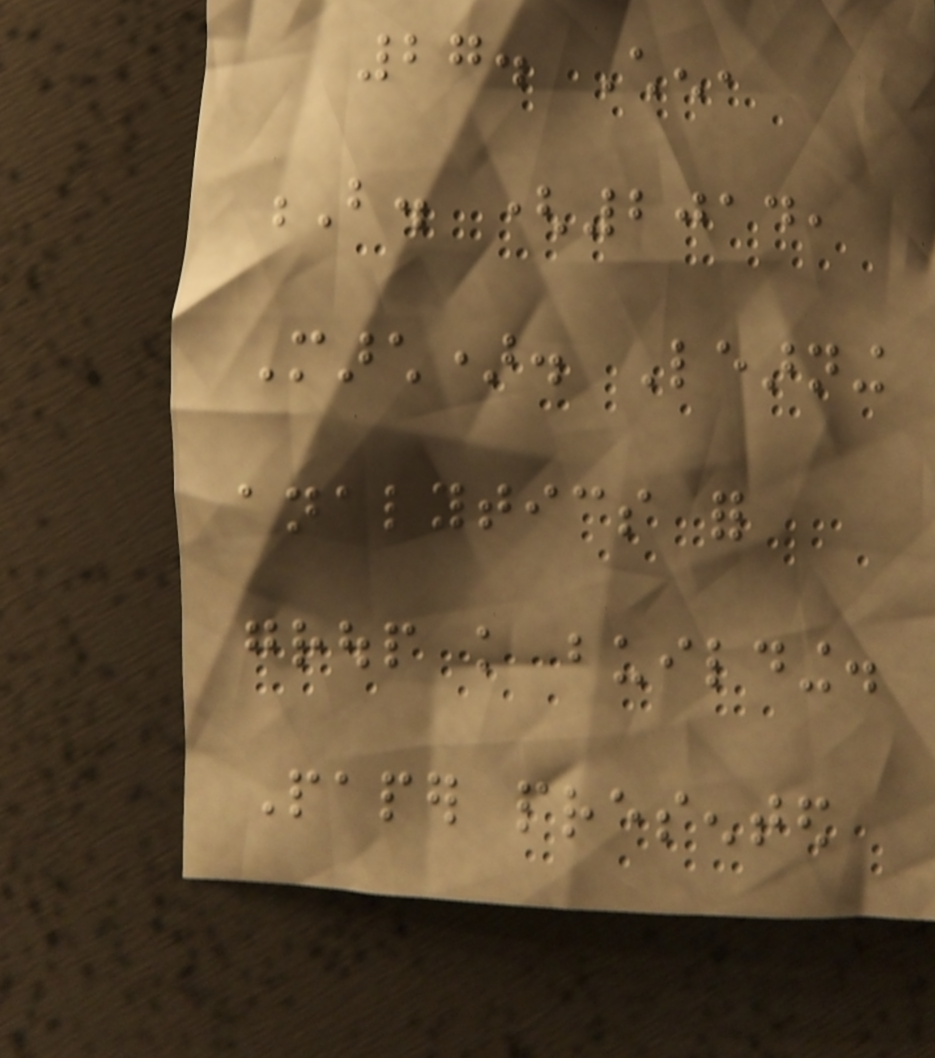27. Chen,
B. (2014,
March). Learning
analytics for
group knowledge building.
Paper presented
